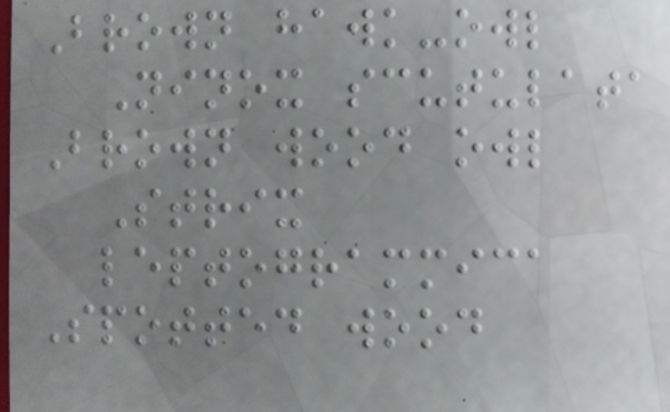Brown hawk-owl
Ninox scutulata
Brown wood owl
Strix
leptogrammica
Spotted wood
